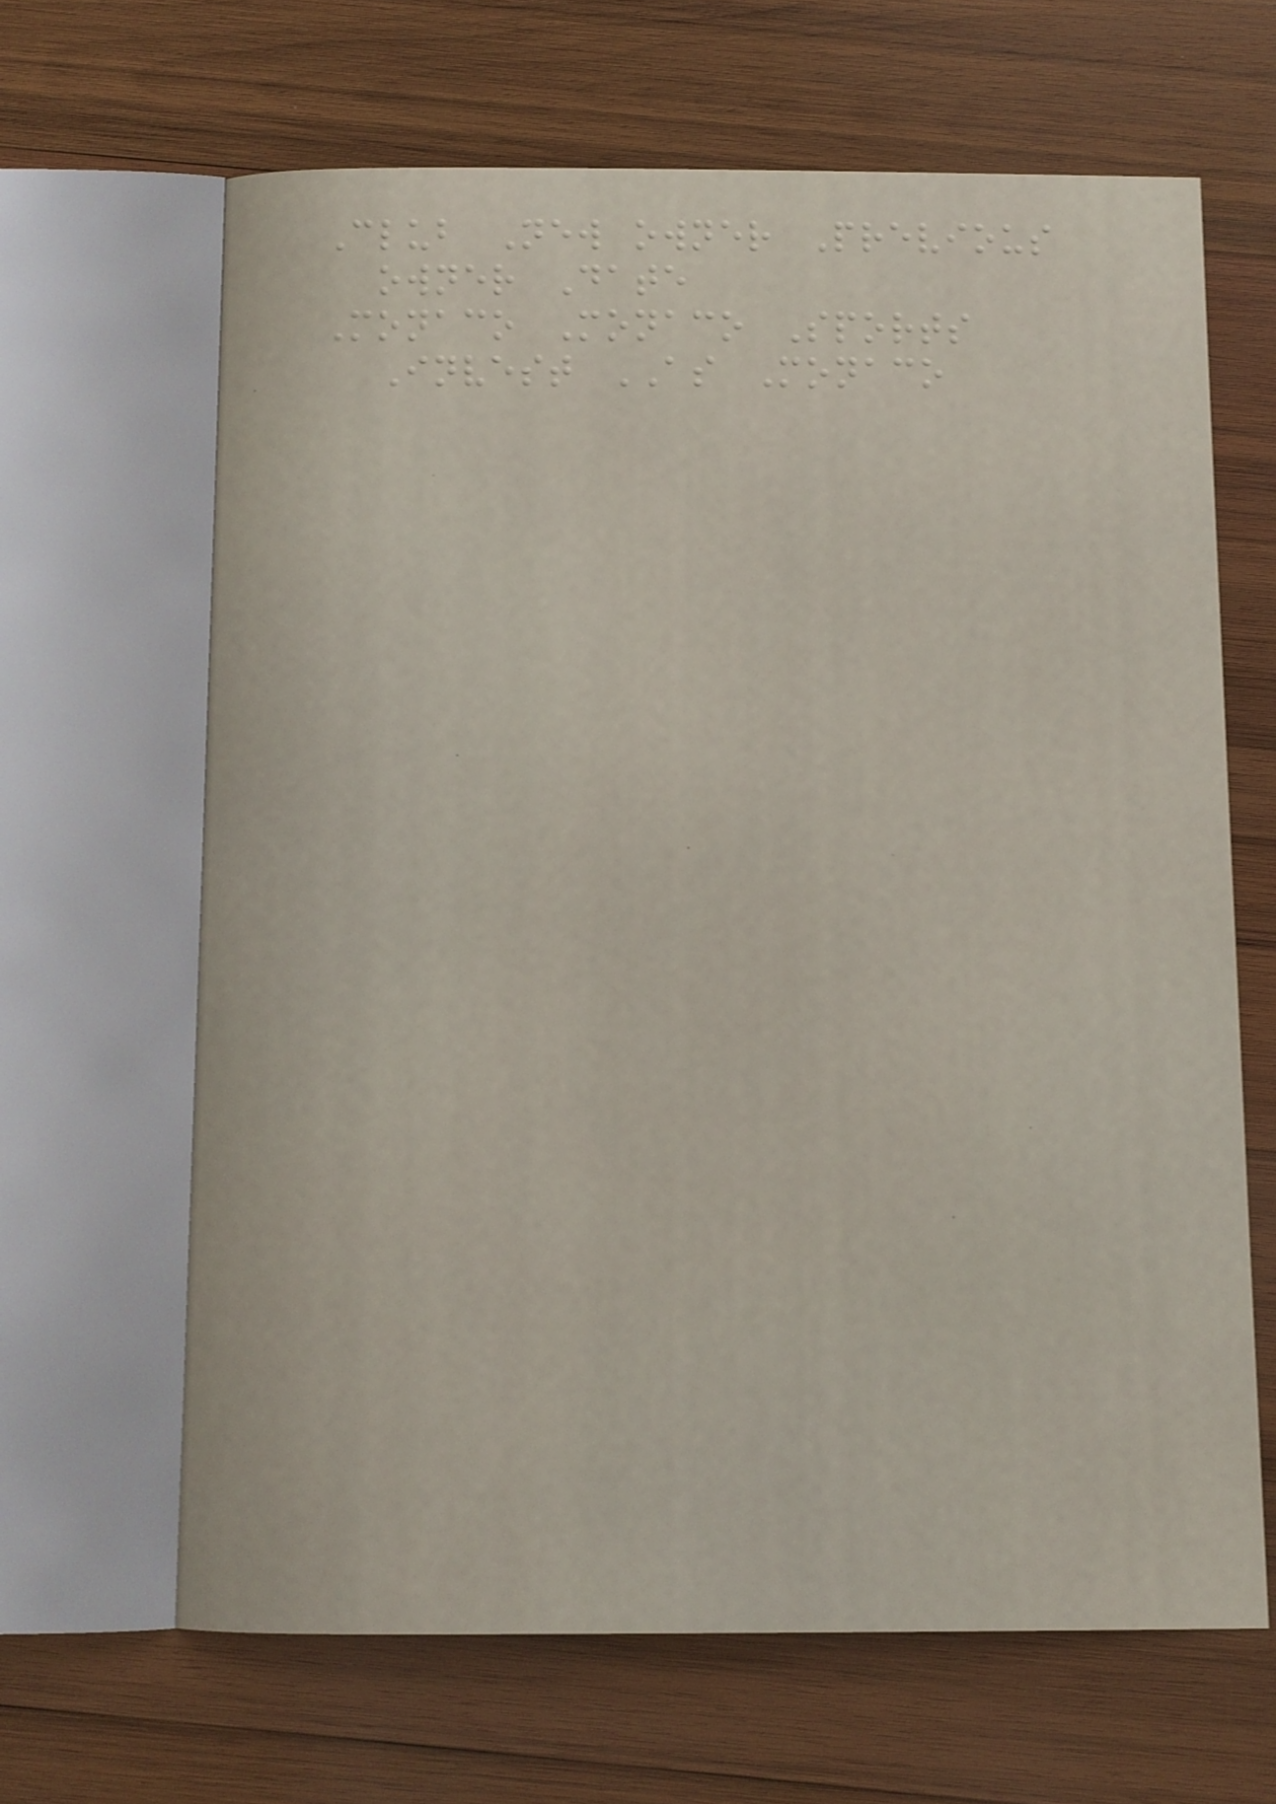Club New owner Previous
owner Date
Monaco Monaco Sports
Invest AS Monaco
